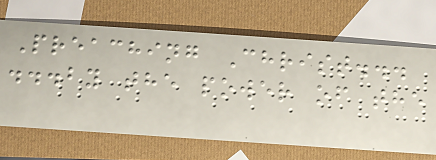Preaching Christ...
...by the power of the
